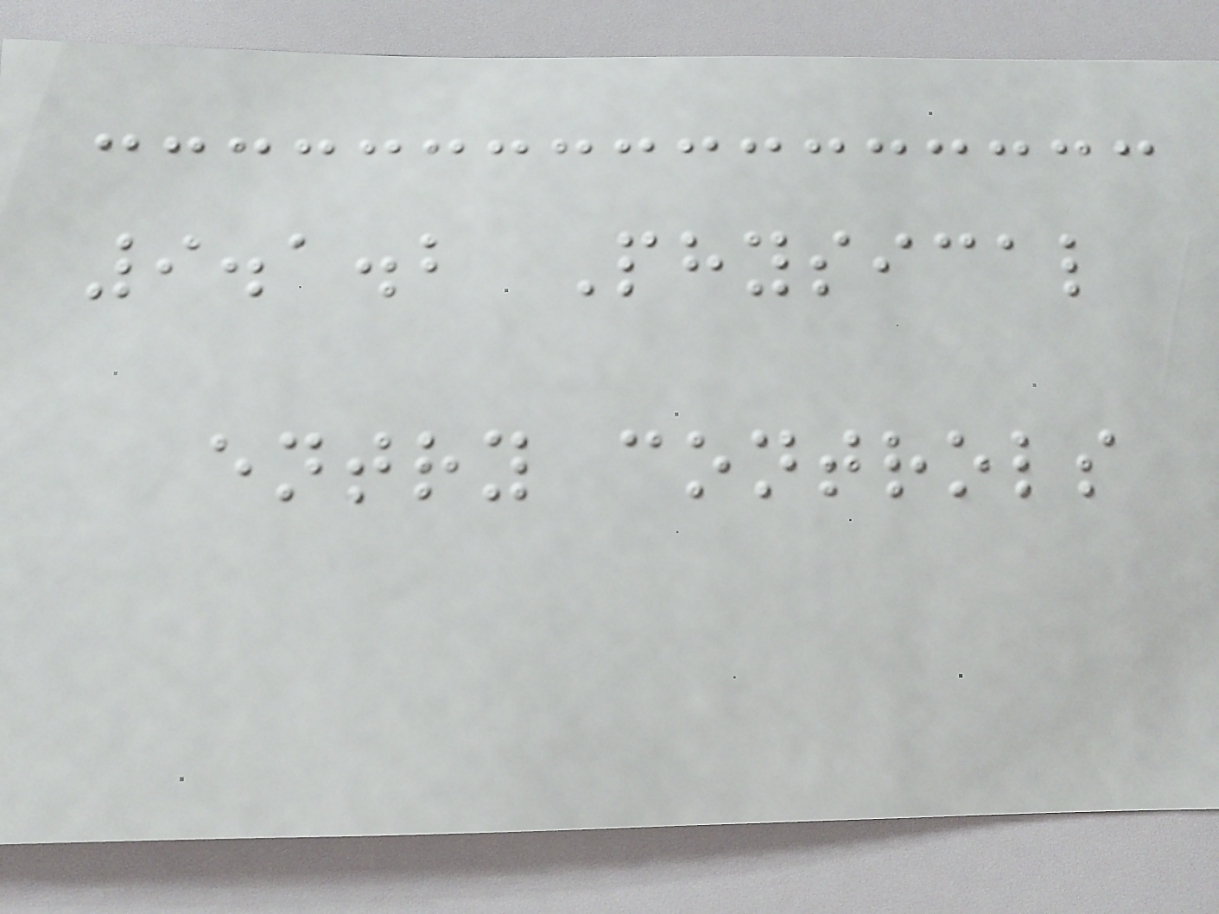9.1.2 Physical
entry controls
